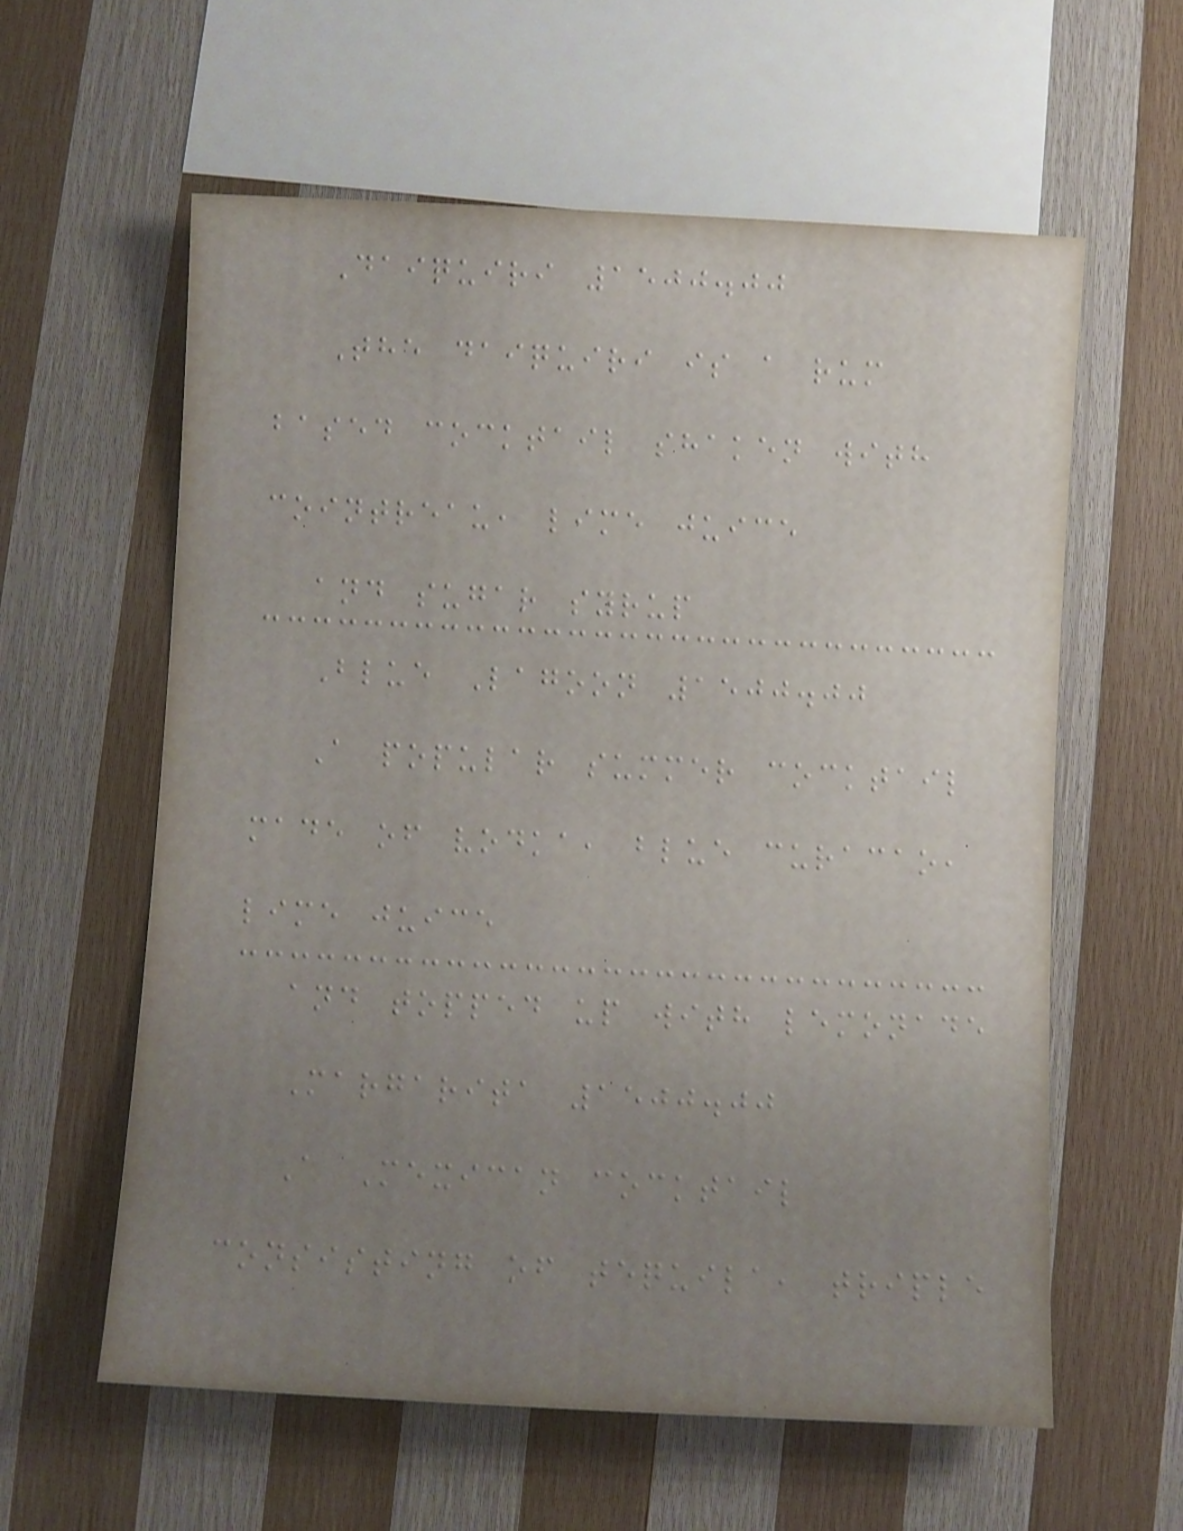Daiquiri 1500.00
The daiquiri is a rum
based cocktail shaken with
cointreau, lime juice
and sugar syrup
Blue Lagoon 1500.00
A popular summer cocktail
made of vodka, blue curacao,
lime juice
and topped up with lemonade
Margarita 1500.00
A Mexican cocktail
consisting of tequila, triple
